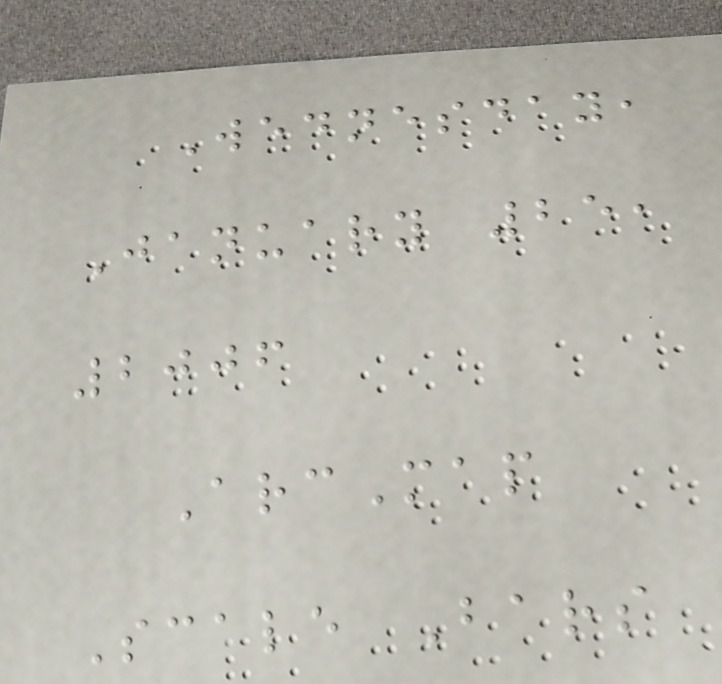Wednesday,
January 25,
2006
ArcMap
Scale Bars
